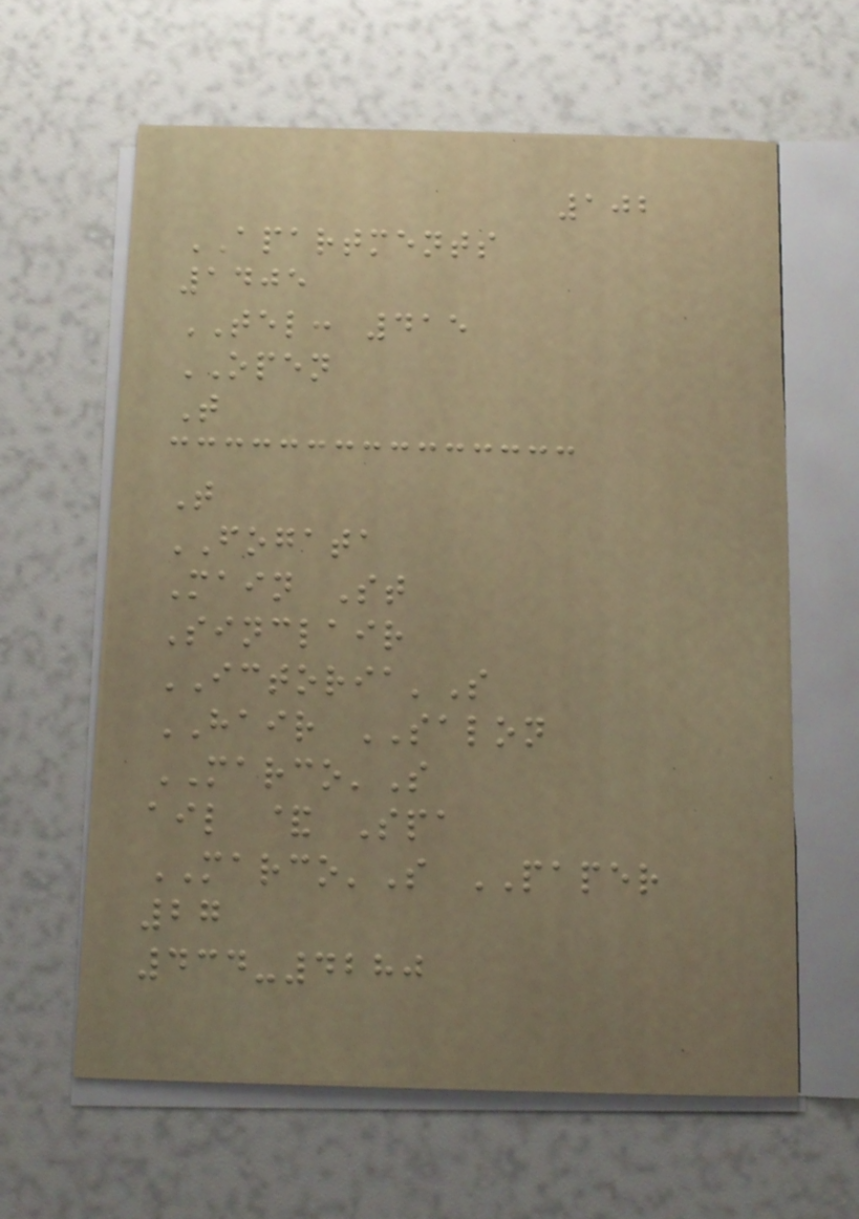102
APARTMENTS
1405
TEL: 415
OPEN
T
T
FOGATA
Main St
Sinclair
ICTORIA'S
HAIR SALON
MARCO'S
ail & Spa
MARCO'S PAPER
27
434-4280
